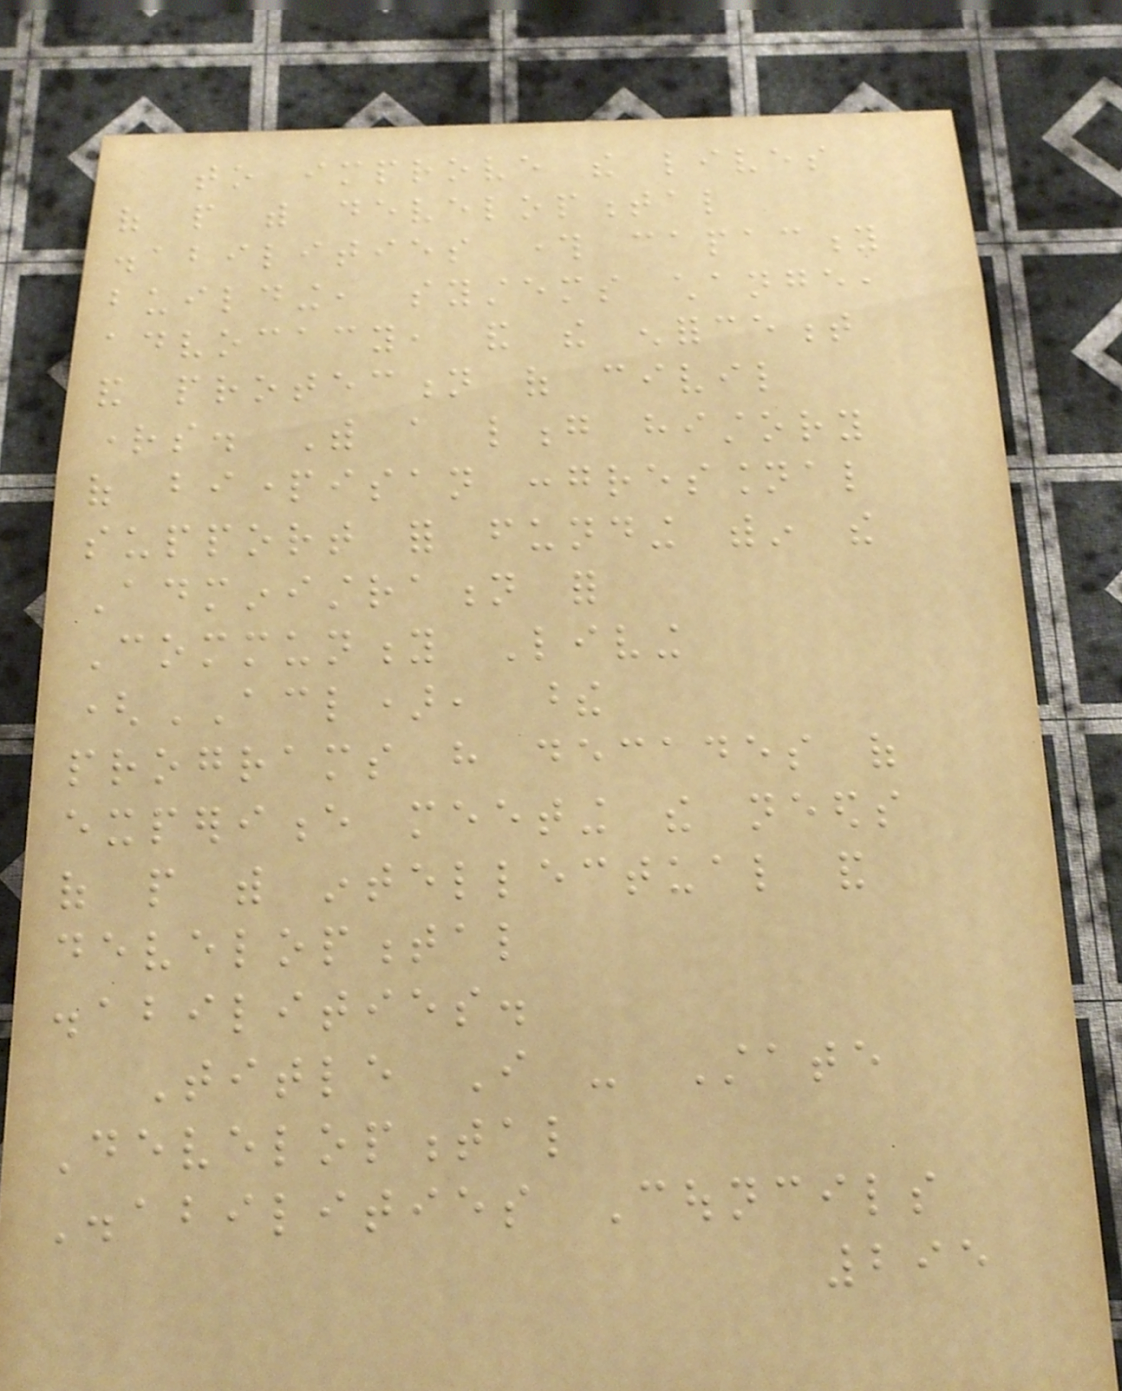to improve the lives
of people with developmental
disabilities through capacity
building, systems change,
advocacy, and the enforcement
and protection of civil
rights. With a long history
of bipartisan congressional
support for funding within the
Administration for
Community Living
(ACL), these
programs have decades of
experience meeting the needs
of people with intellectual and
developmental
disabilities.
Title I - State
Developmental
Disabilities Councils
295
